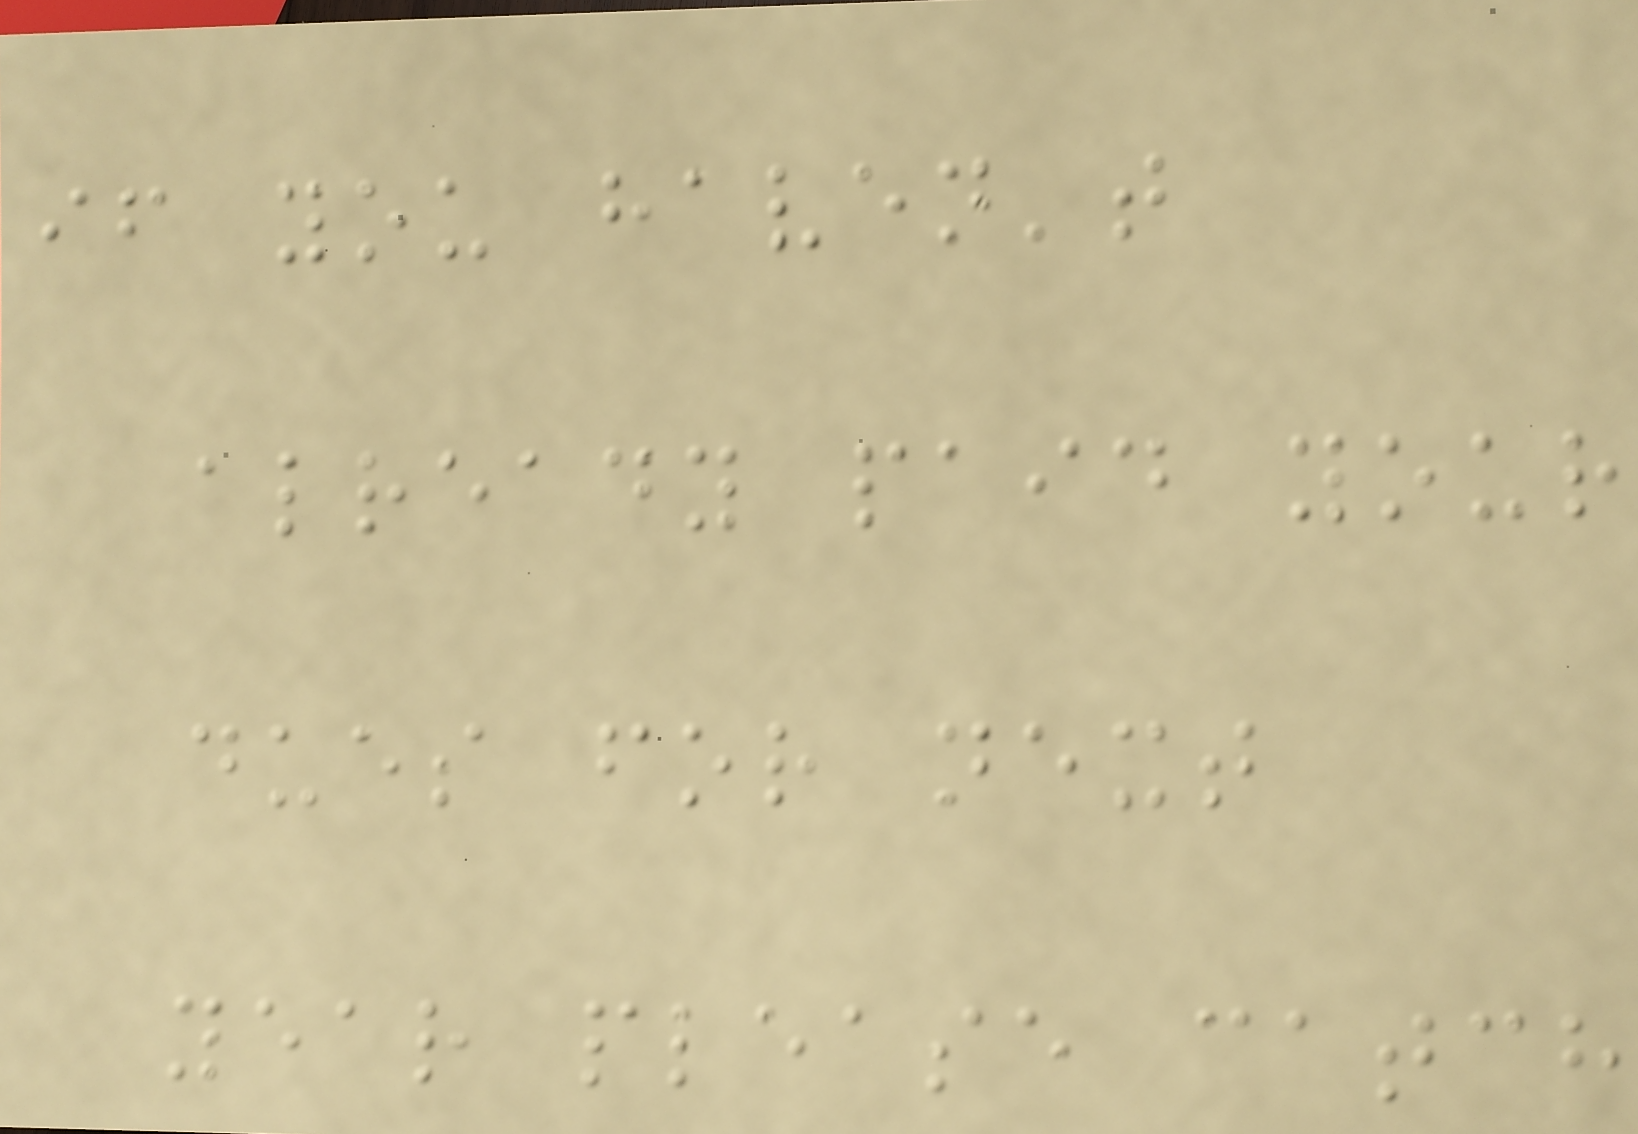if you haven't
already paid your
dues for next
year please catch
